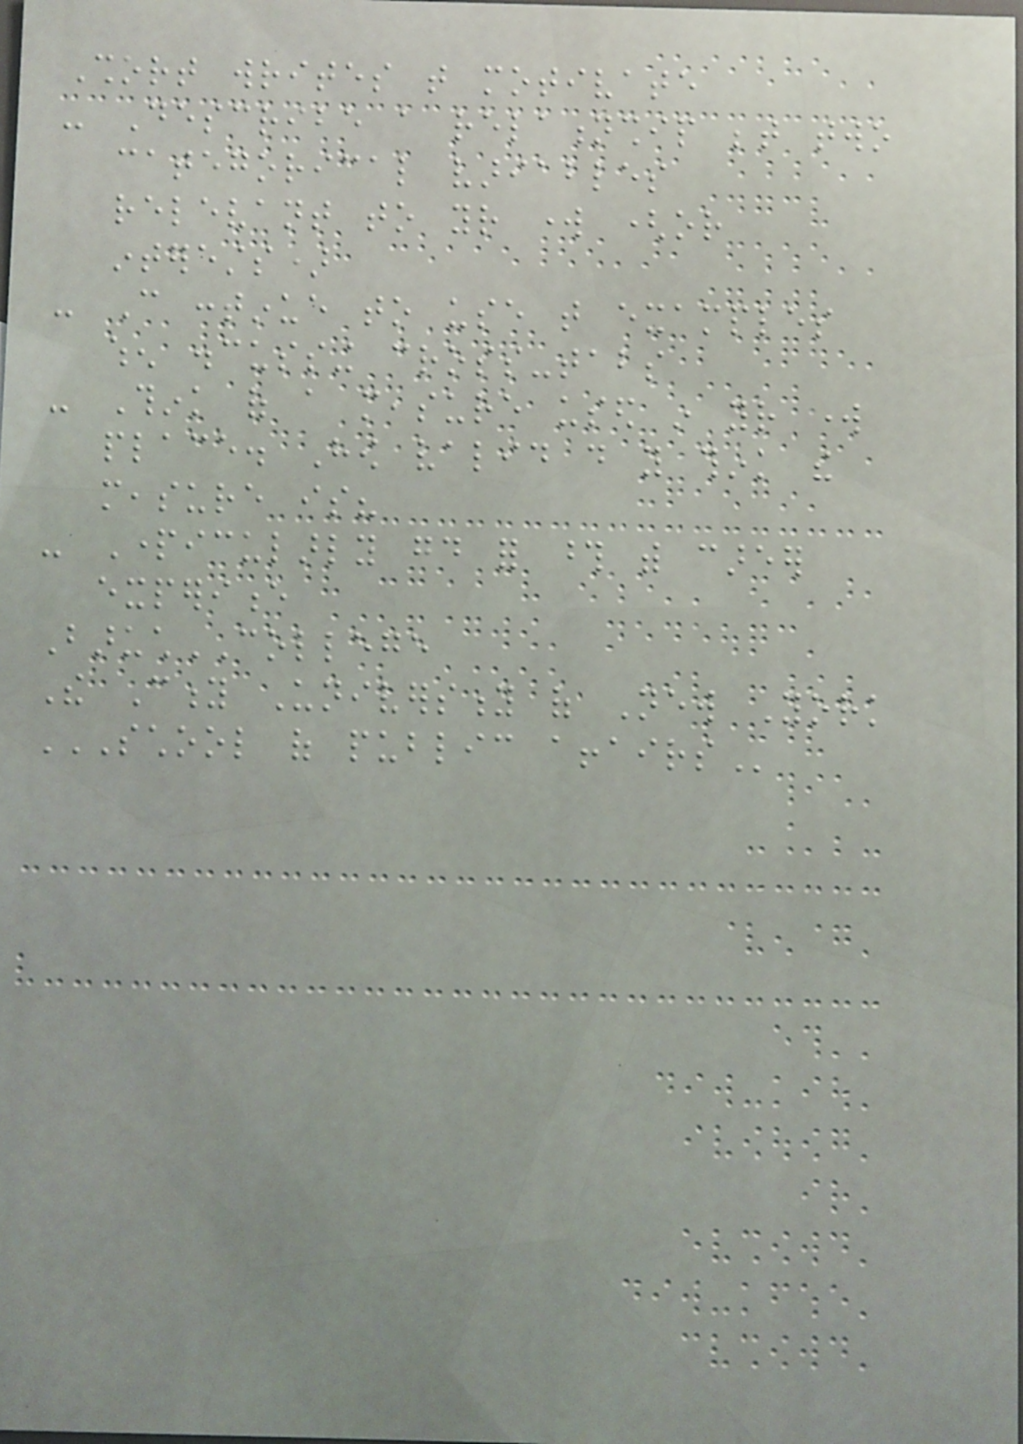Short writes that motivate
- Describe a relationship between two
categorical variables
relevant to your work (or
interests)
- Can continue to use that examples
when discussing cross-tabs
- Think of a measure used in your work
place. How valid do you think the
measure is?
- Particularly good for those with career
experience
BaruchCOLLEGE
The City University of New York
SCHOOL OF PUBLIC AFFAIRS
